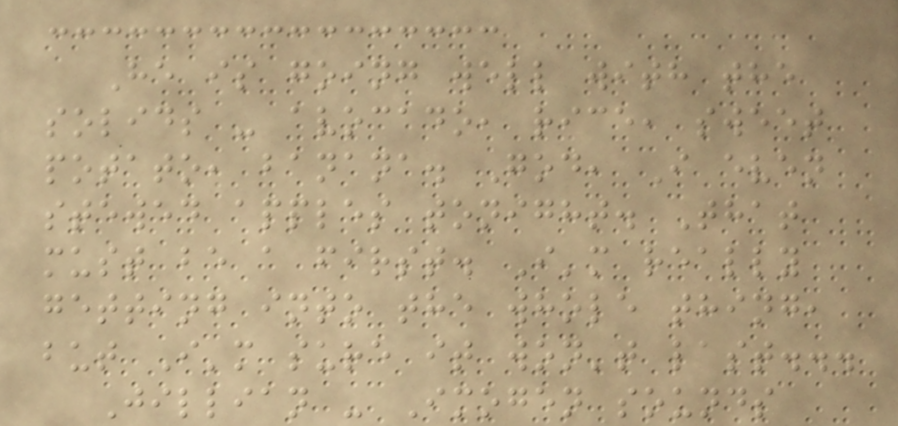He is going well with the
solids - avocado, rice, sweet
potato, banana. God, I even
stewed apples tonight. That
must be a first. I'm really
getting into the whole thing,
but I'm sure it won't last...
Jillian - Imogen sounds
